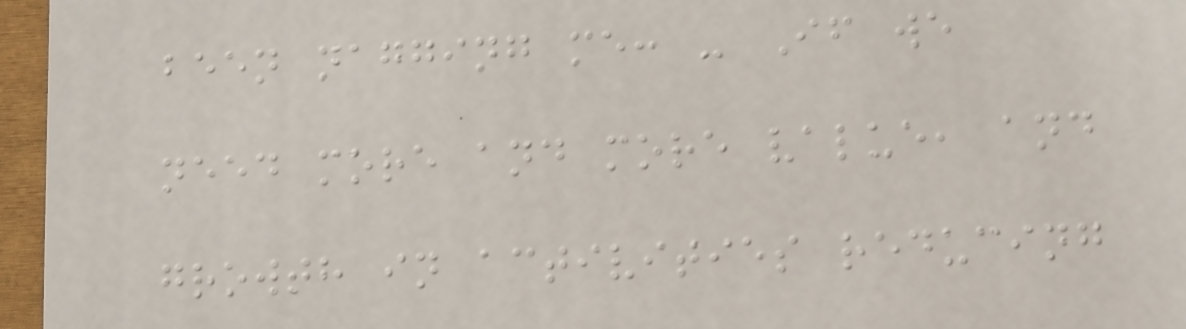been nagging me: - If we
need more and more value, and
growth in activities reducing
